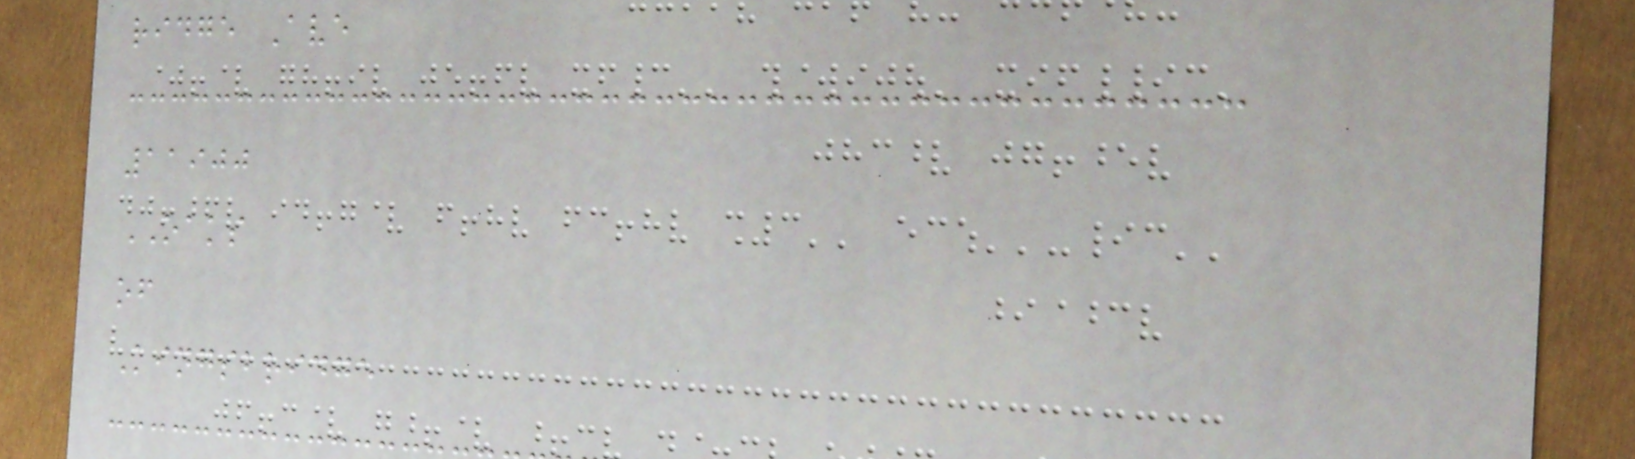ridge Ave
11900
OAKS
of
Kingsbridge
